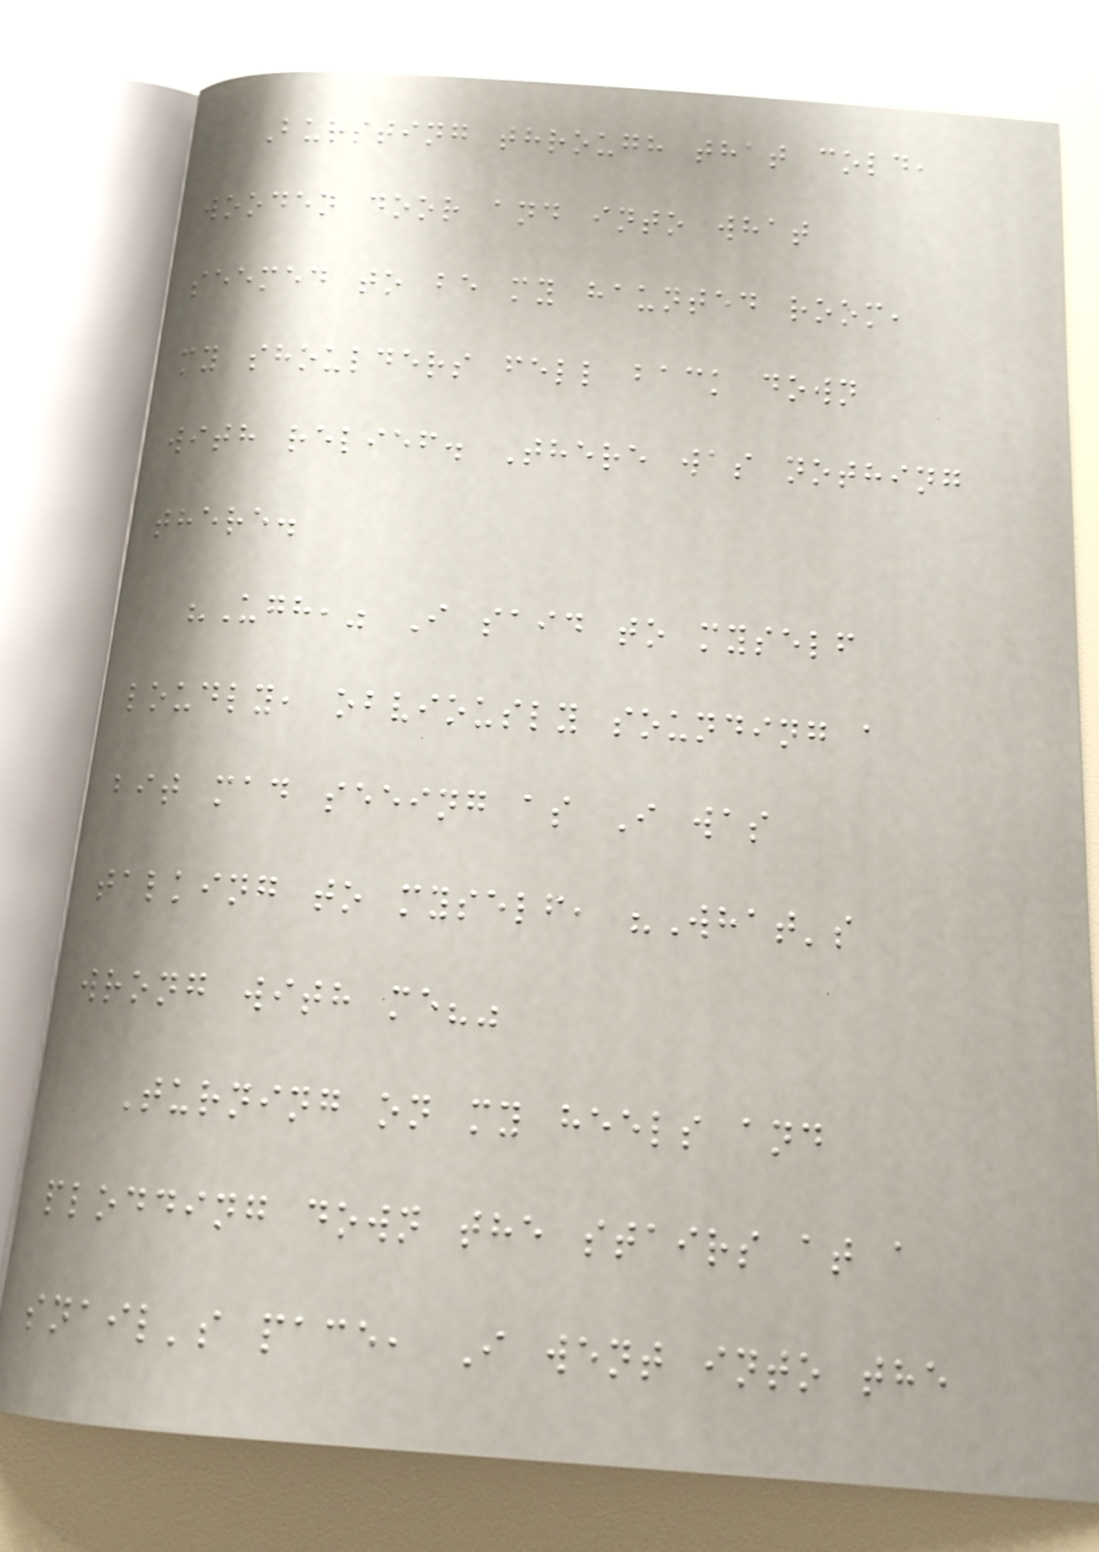Bursting through that cold,
wooden door and into what
seemed to be my haunted room,
my shoulders fell back down
with relief. There was nothing
there.
"Ugh," I said to myself
loudly, obviously sounding a
bit mad seeing as I was
talking to myself, "What's
wrong with me?"
Turning on my heels and
plodding down the stairs at a
snail's pace, I went into the
